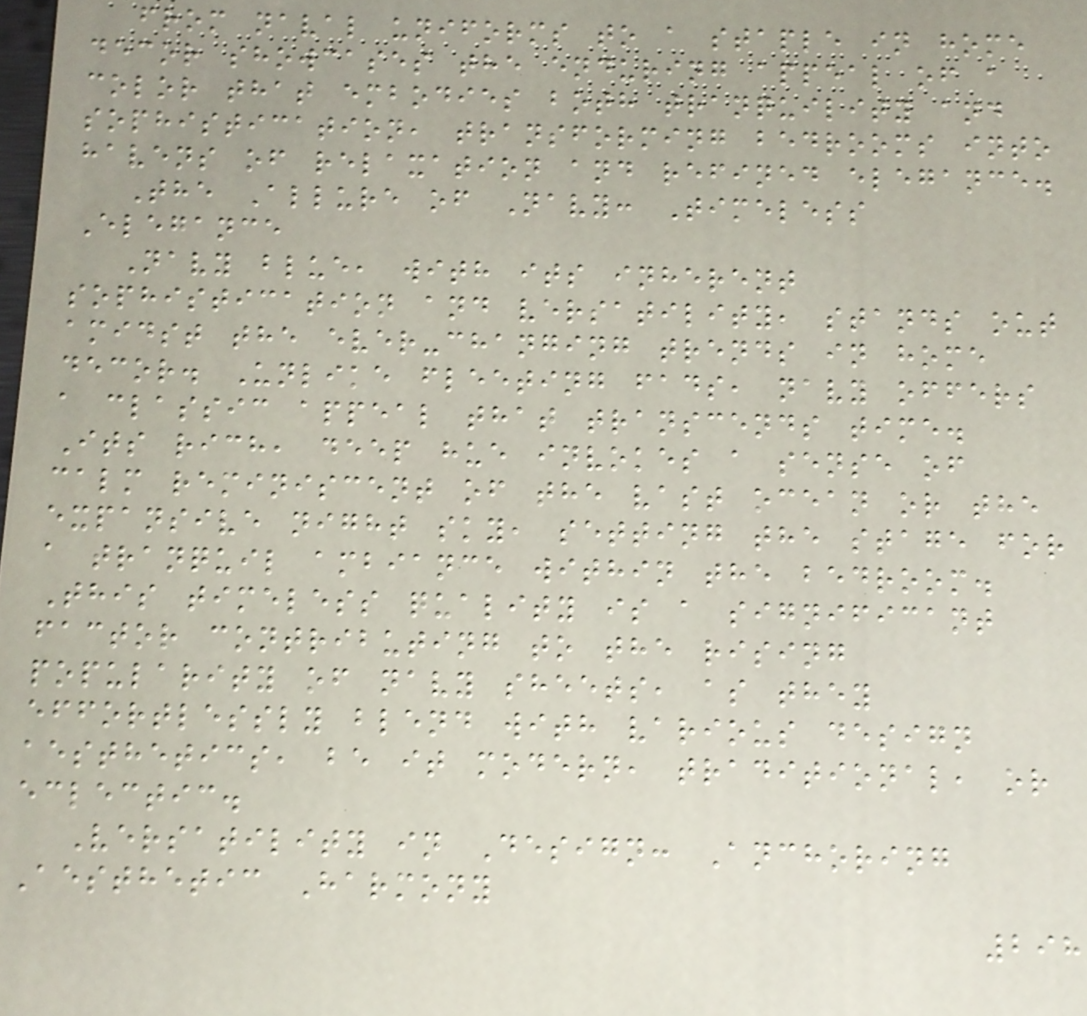from naval uniforms to a staple in home
decor showcases the enduring appeal of a
color that embodies both tranquility and
sophistication, transforming bedrooms into
havens of relaxation and refined elegance.
The Allure of Navy: Timeless
Elegance
Navy blue, with its inherent
sophistication and versatility, stands out
amidst the ever-changing trends in home
decor. Unlike fleeting fads, navy offers
a classic appeal that transcends time.
Its rich, deep hue invokes a sense of
calm reminiscent of the vast ocean or the
expansive night sky, setting the stage for
a tranquil ambiance within the bedroom.
This timeless quality is a significant
factor contributing to the rising
popularity of navy sheets, as they
effortlessly blend with various design
aesthetics, be it modern, traditional, or
eclectic.
Versatility in Design: Anchoring
Aesthetic Harmony
298
